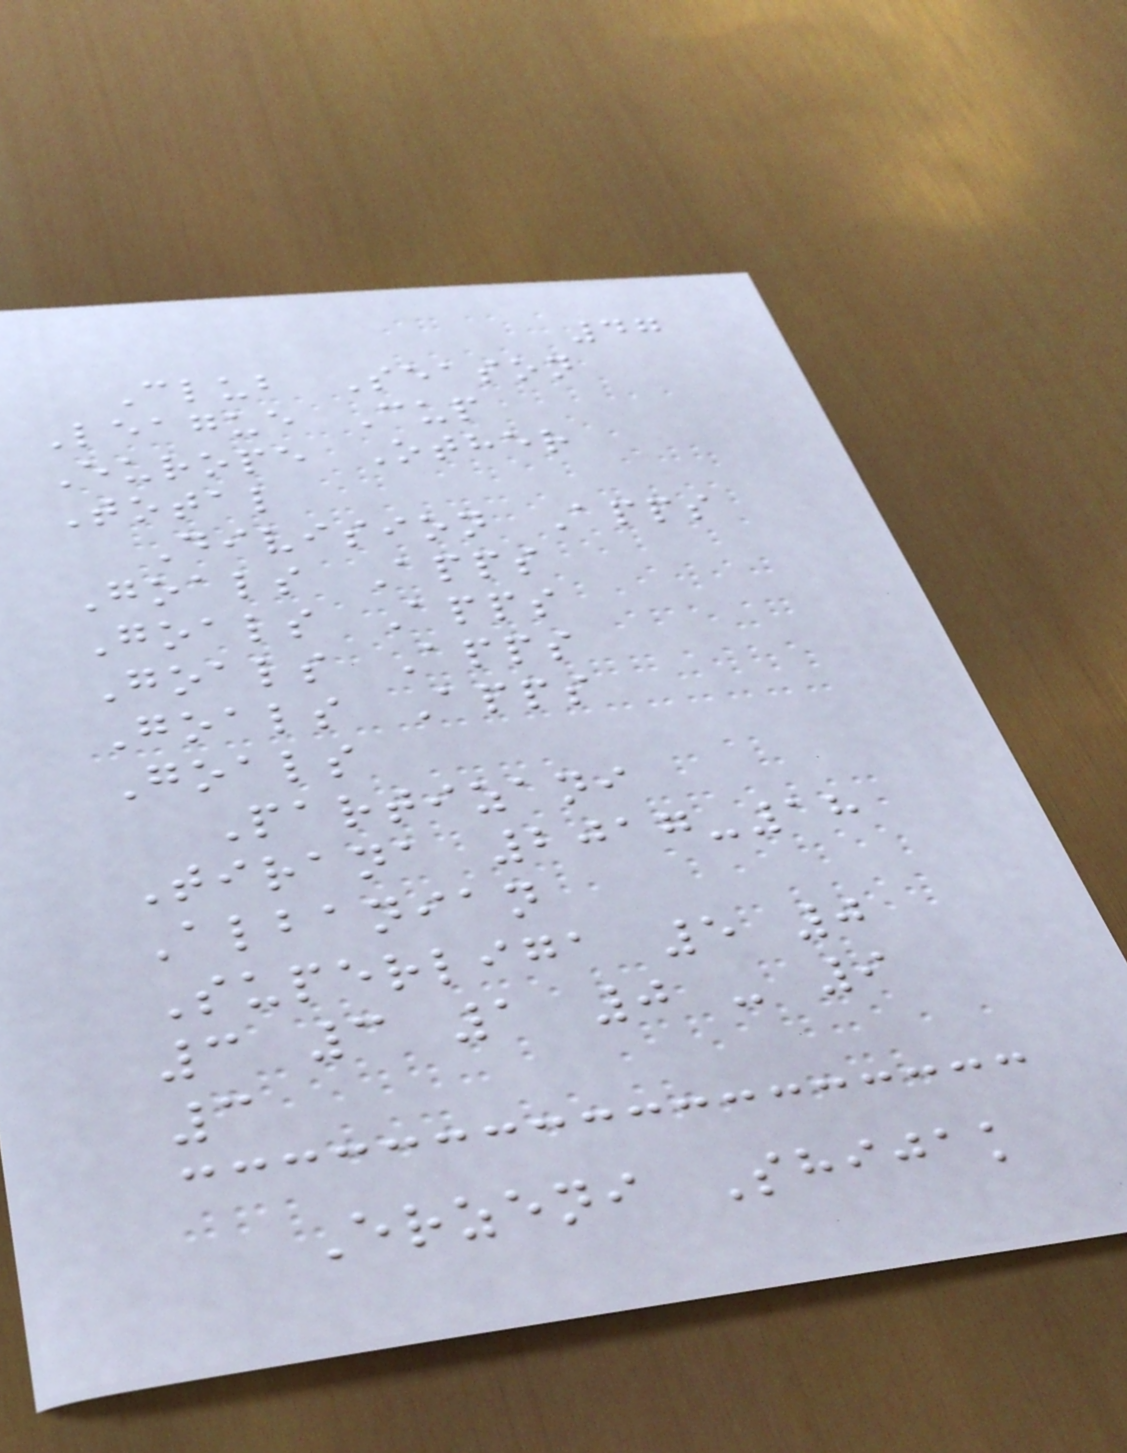47
Club Season
League Cup
Europe Other
Total
Division Apps
Goals Apps
Goals Apps
Goals Apps
Goals Apps
Goals
Partizani
Tirana 2017-18
Albanian
Superliga 5 0
3 3 1 0 - 9
3
Erzeni Shijak
